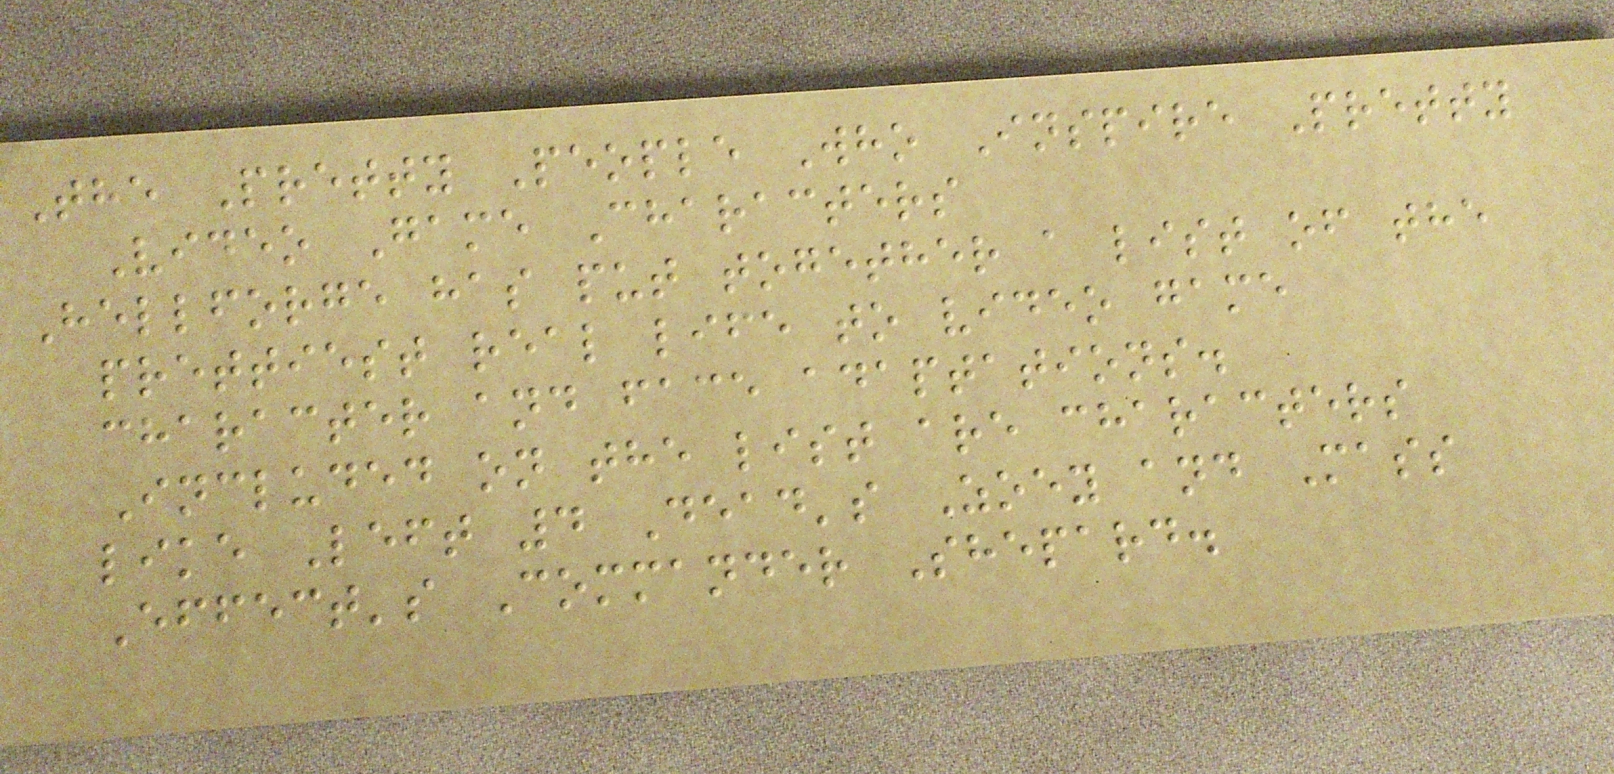The Pretty People Who Inspire Pretty
Video Game Characters
Hellforge has put together a list of the
prettiest real life to video game
character and face adaptations.
Included on the list are characters
like Left 4 Dead's Zoey and Mass
Effect's Commander Shepard.
